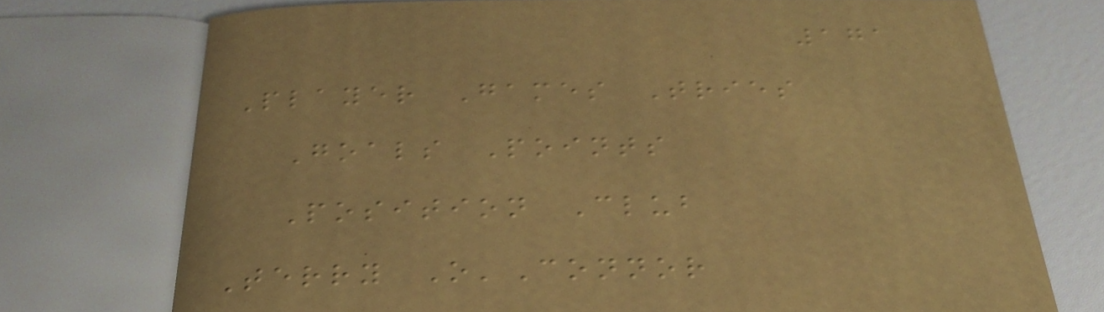171
Player Games Tries
Goals Points
Position Club
Terry O'Connor
